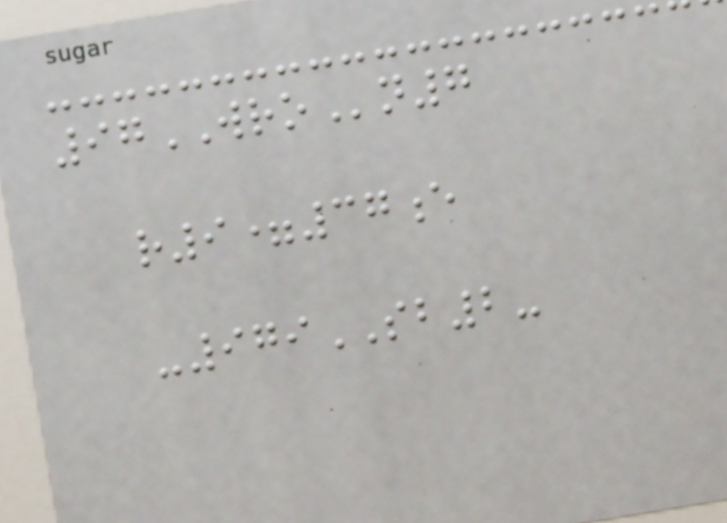97WROn7
r9=37e
-979SB2-
